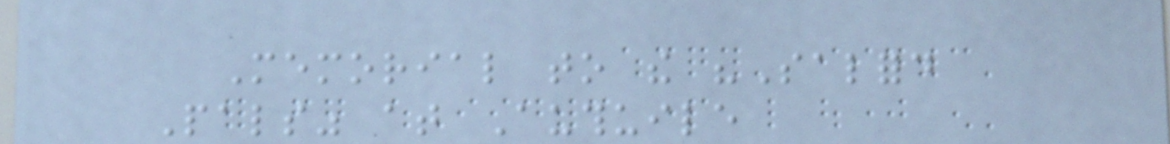Memorial to the "Salford
Pals" at Authuile
